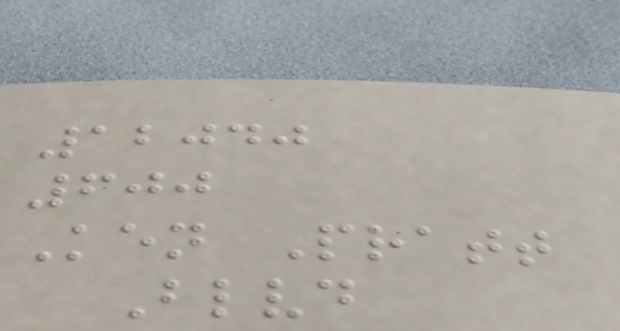12040
600
Ken Pratt
Blvd
